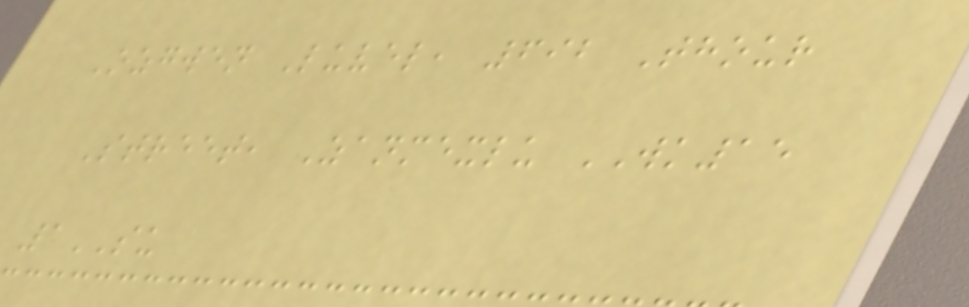Ozgwen Luvel, 692 Thour
Street, Zanmexlu WK15
1SU
